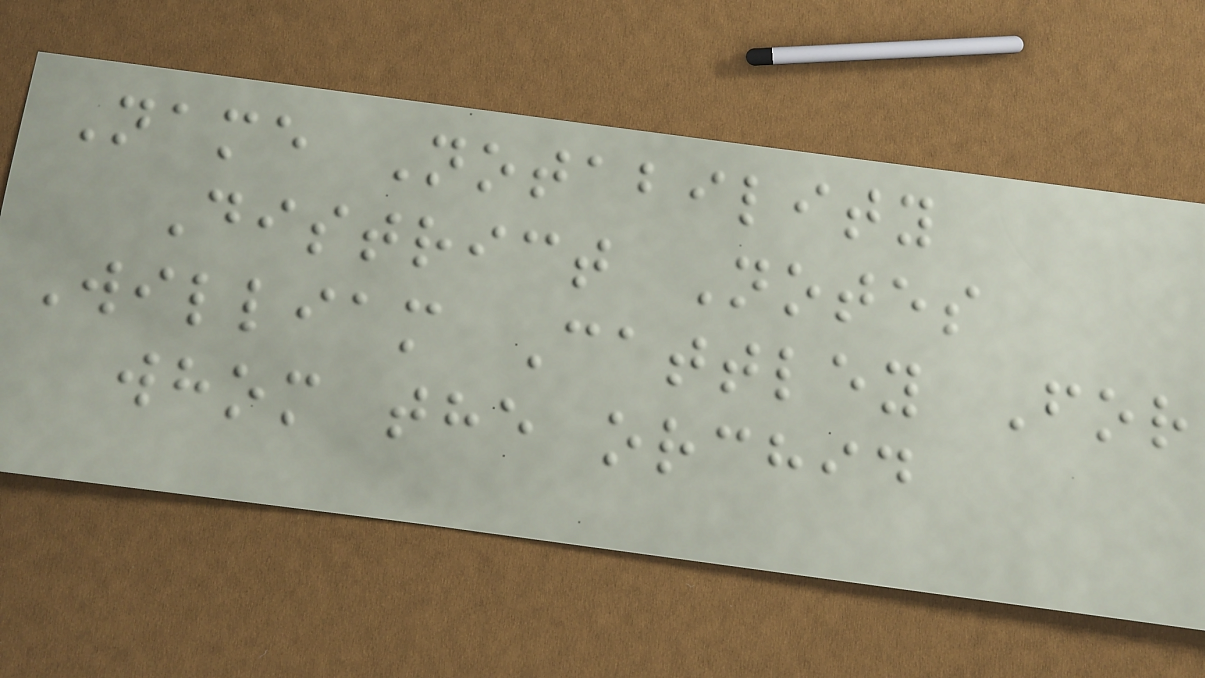Name Notability
District Notes
William Cattley For
whom the orchid
